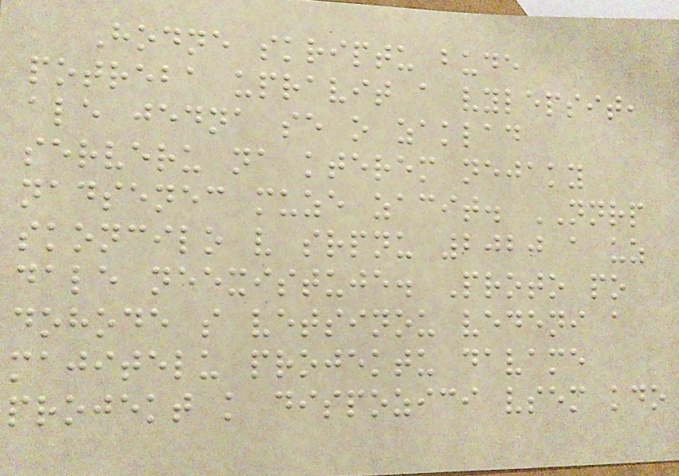Hodne skriptu bude
potreba upravit a vylepsit,
ale jedna se o zaklad
serveru na kterem nejaky
nadsenec muze zacit. NNRP
skoncilo v srpnu 2020 a uz
dale neexistuje. Proto po
dohode s vetsinou vedeni a
majitelu projektu davame
projekt k dispozici vsem kdo
